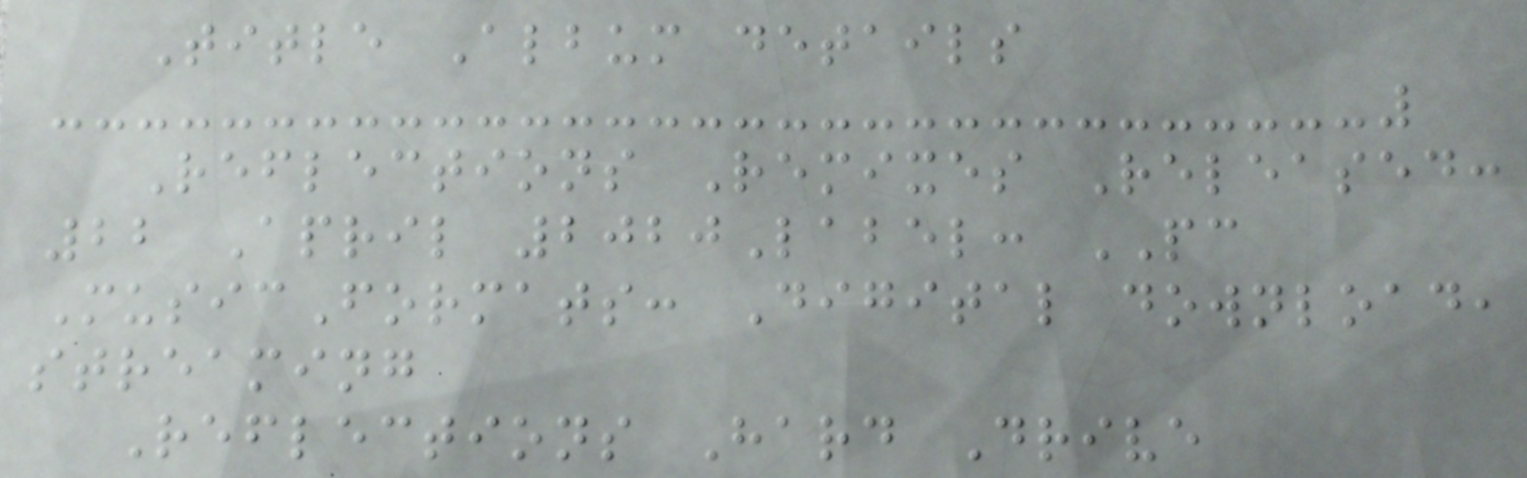Title Album details
Reflections Remixes Released:
22 April 2020Label: PC
MusicFormats: Digital download,
streaming
Reflections Hard Drive
